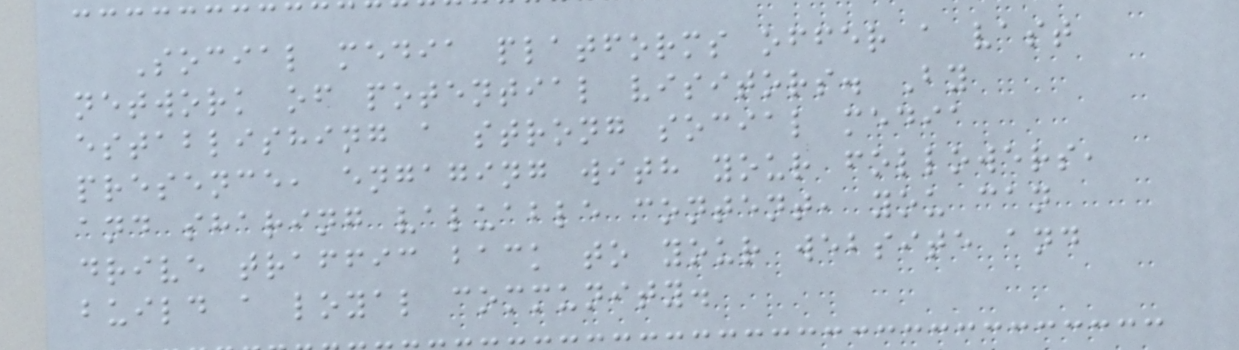Social media platforms offer a vast
network of potential visitors. By
establishing a strong social media
presence, engaging with your followers,
and sharing valuable content, you can
drive traffic back to your website and
build a loyal community.
